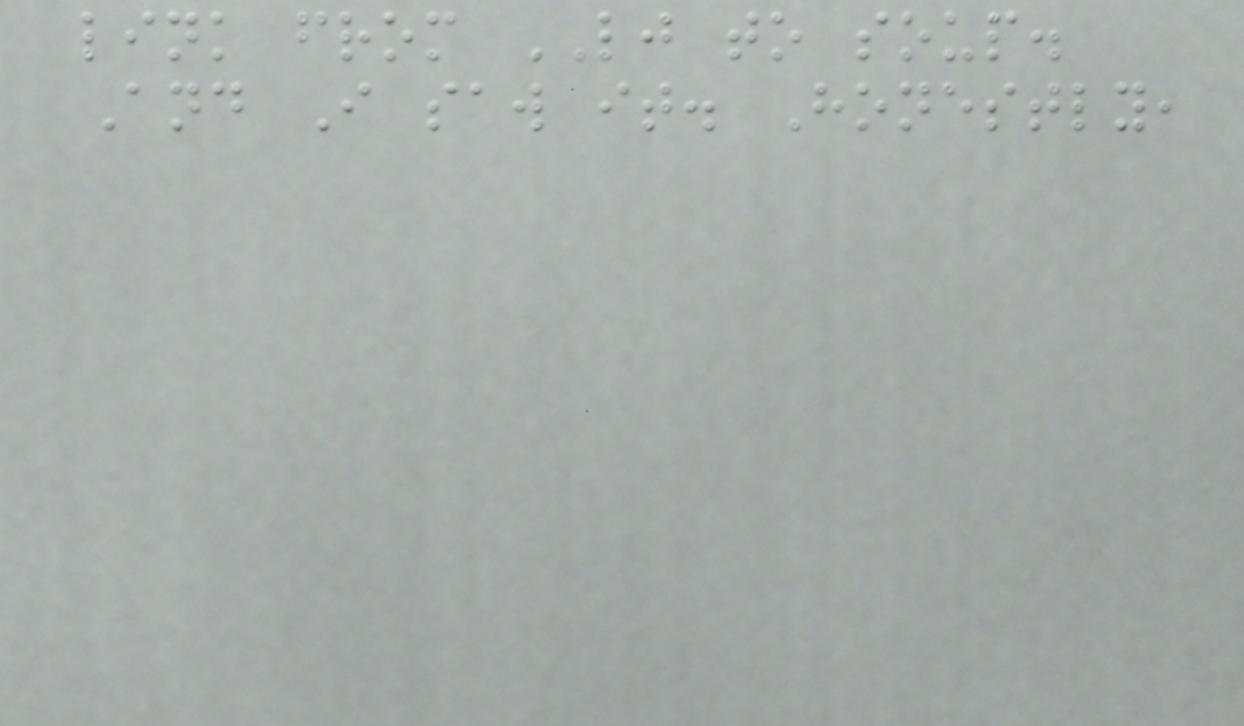link from LJ to soup.
And I saw it. Honestly,
